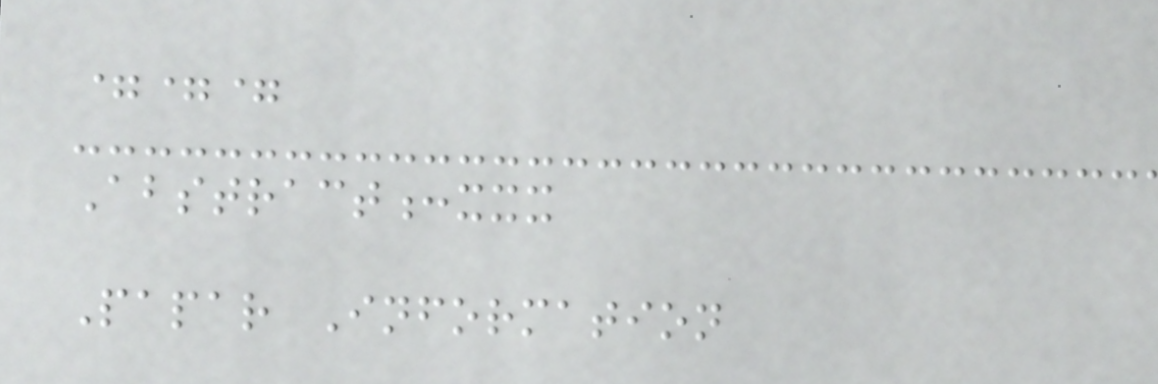===
Abstract:xxx
Papar Information
